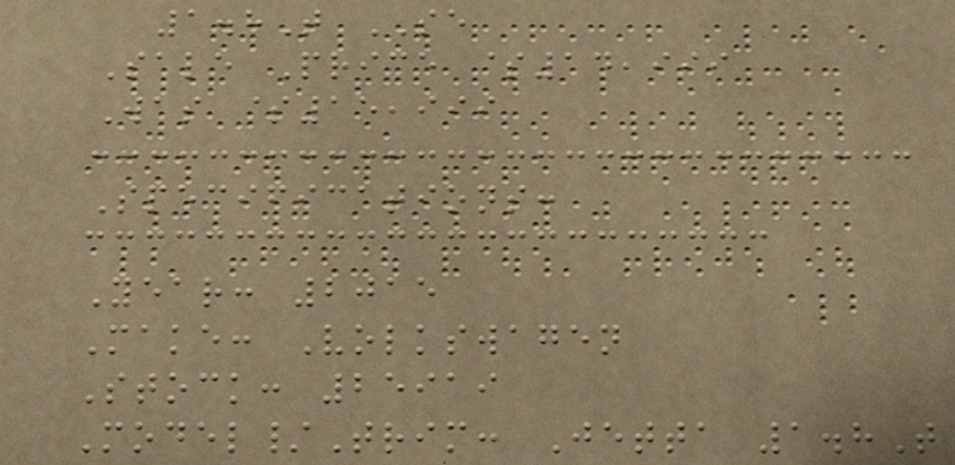1.8T SE
Sale Price $14,999
Was $15,999
Specifications:
Year: 2015
Make: Volkswagen
Stock: 25919
Model/Trim: Jetta 1.8T
